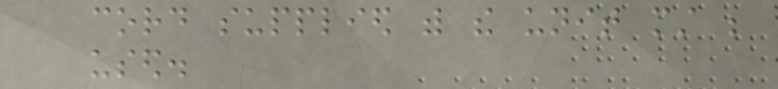cord supplied with the unit must be
used.
